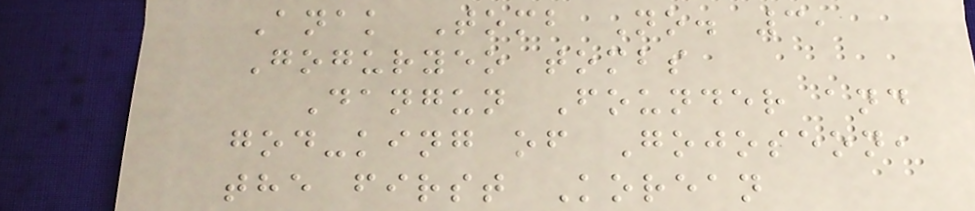Anak Tomb No. 3,
Goguryeo tombs
Dangun Founder and
god-king of Gojoseon,
the first Korean
